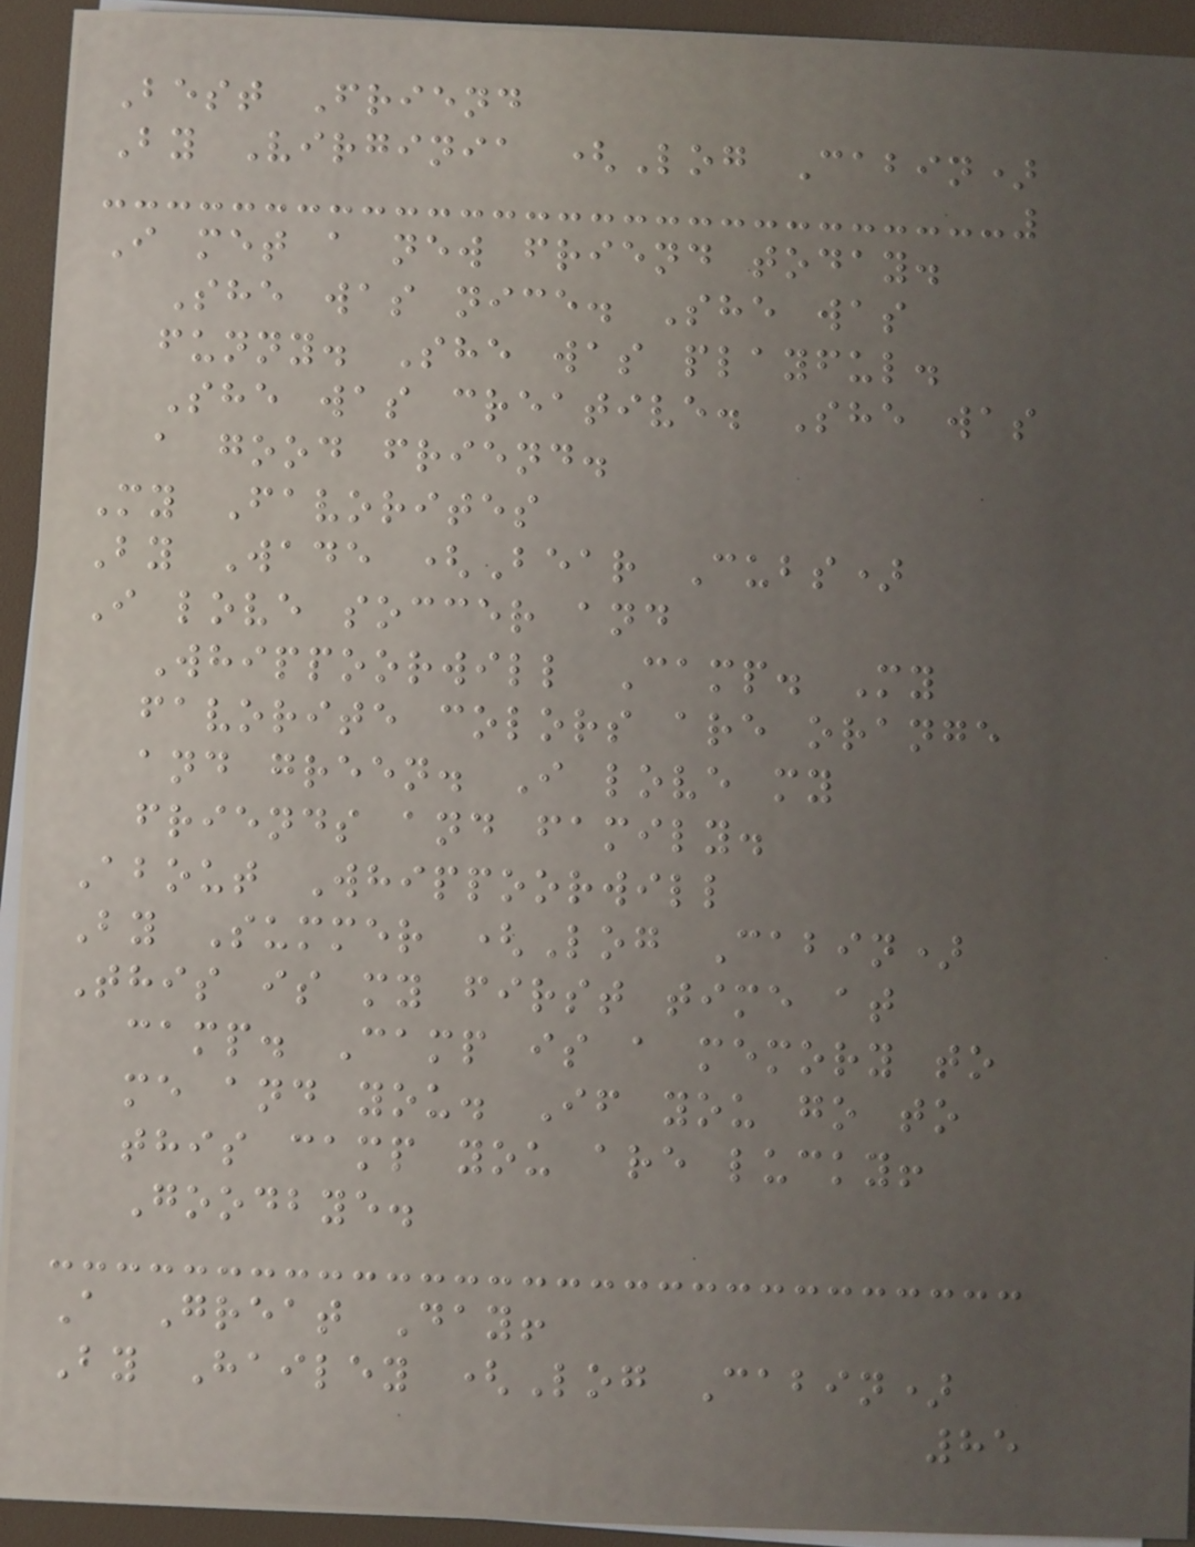Best Friend
By Virginia (Log Cabin)
I met a new friend today.
She was nice. She was
funny. She was playful.
She was creative. She was
a good friend.
My Favorites
By Wade (Bear Cubs)
I love soccer and
Whippoorwill Camp. My
favorite colors are orange
and green. I love my
friends and family.
About Whippoorwill
By Summer (Log Cabin)
This is my first time at
camp. Camp is a memory to
me and you. If you go to
this camp you are lucky!
Goodbye.
A Great Day!
By Hailey (Log Cabin)
85
